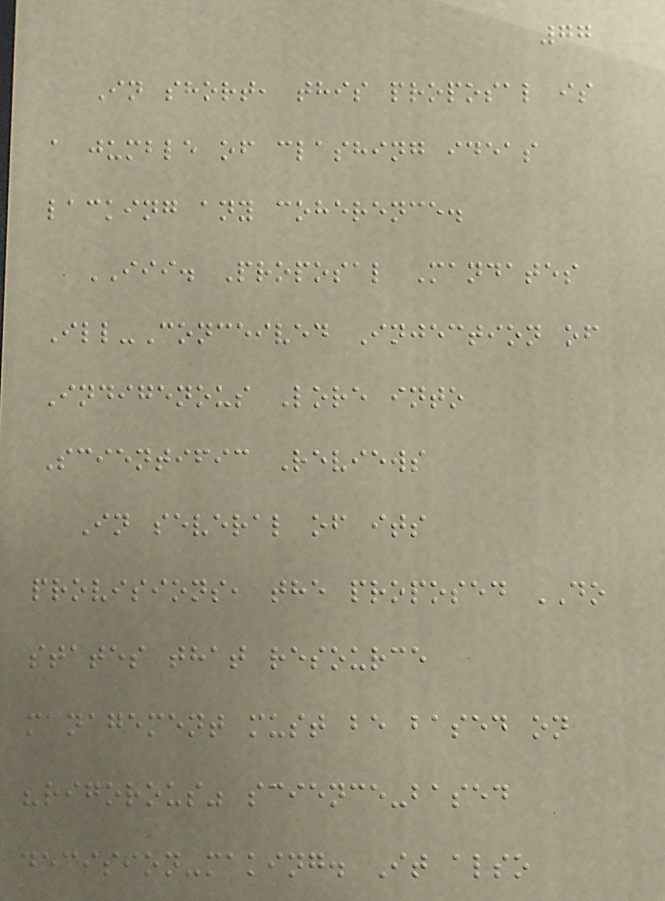77
In short, this proposal is
a jumble of clashing ideas
lacking any coherence.
III. Proposal Mandates
Ill-Conceived Injection of
Indigenous Lore into
Scientific Reviews
In several of its
provisions, the proposed DO
states that resource
management must be based on
"rigorous" science-based
decision-making. It also
